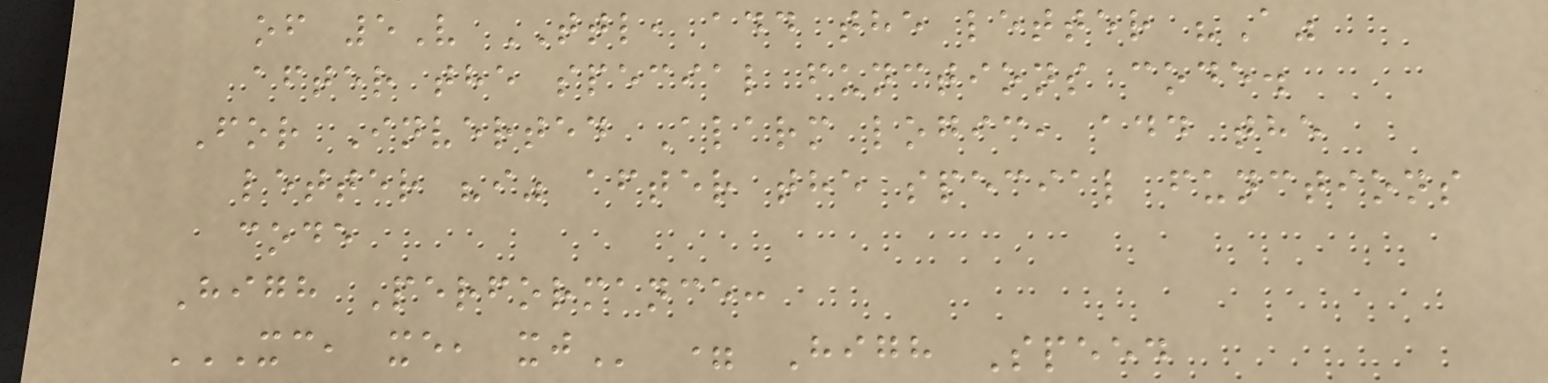of 5V TTL, add the letter "A"
after the special functions code.
For Inverted Alarm logic, add the
letter "i" after the special functions
code
High Performance:
XC, XE, XJ = High Speed
